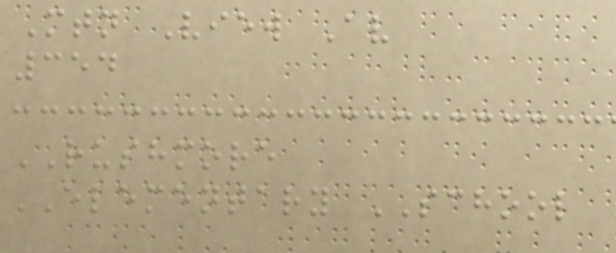Mtn View Av
354
RUSHMORE
ELEMENTARY SCHOOL
